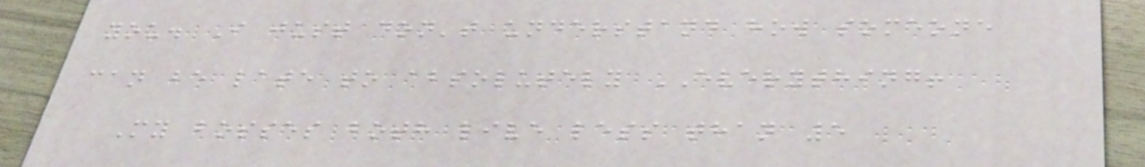you. I just don't understand how someone
can be late to absolutely EVERYTHING!
My bosses both live less than 5
